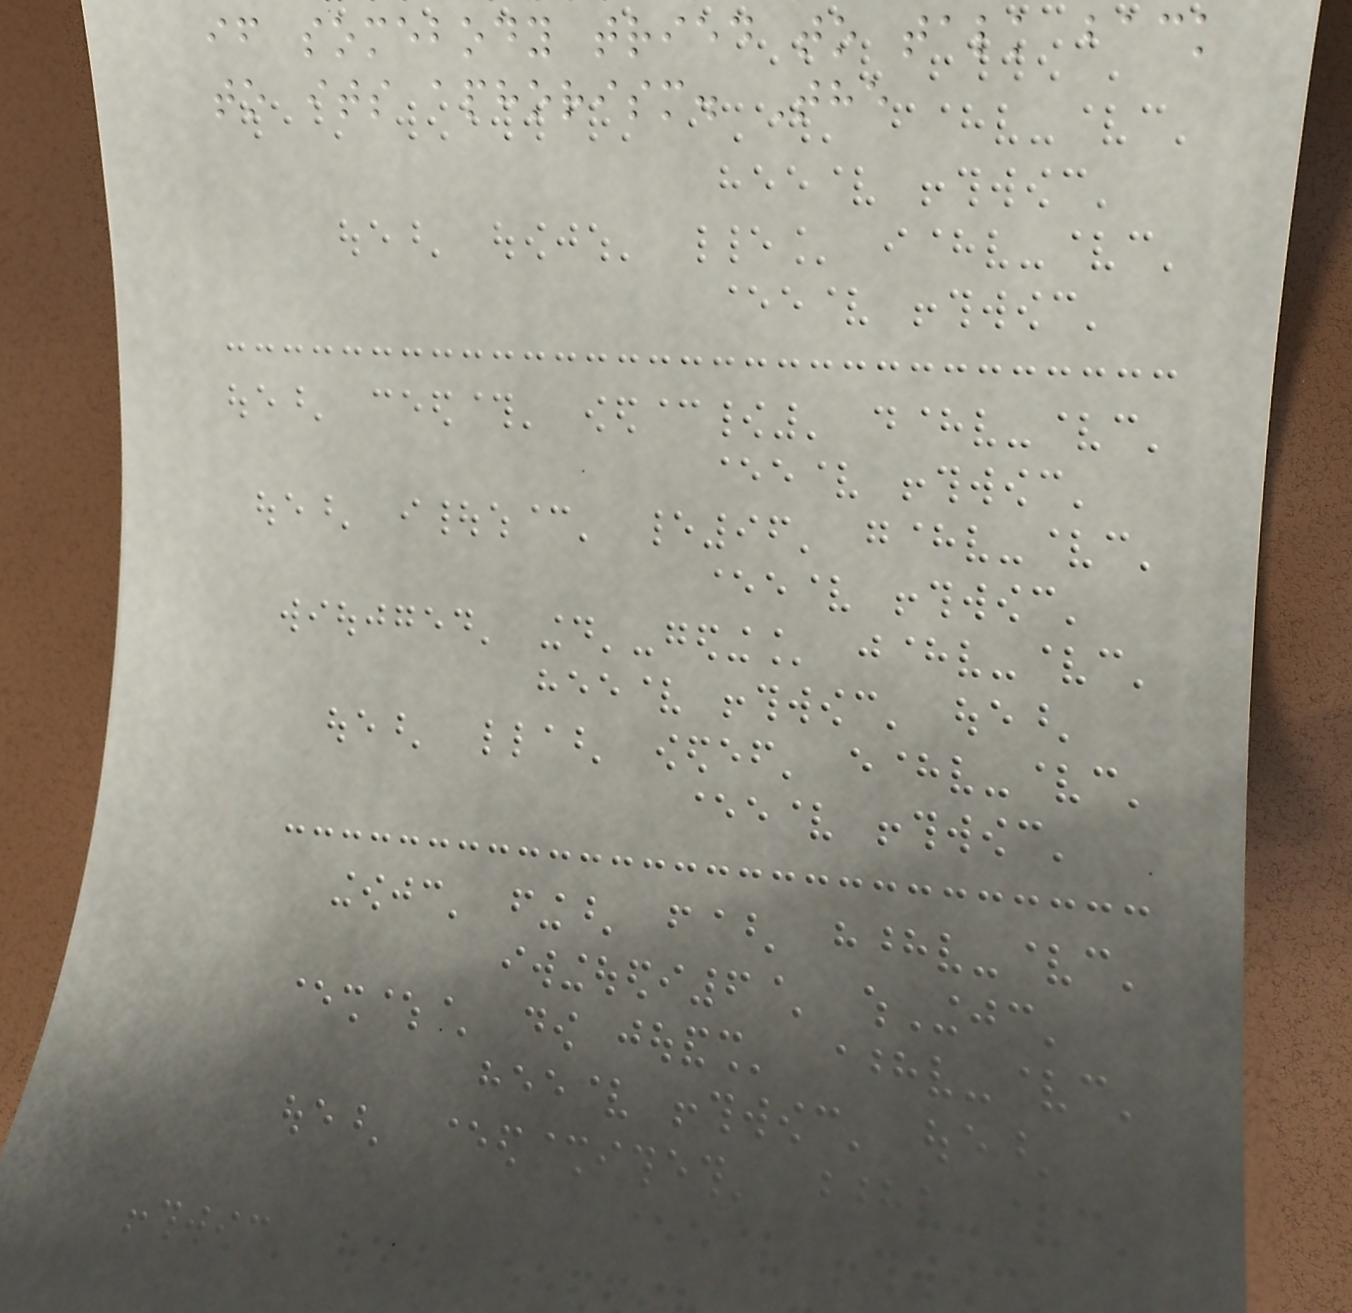if somebody tried to talk back
to its aphorism. The
